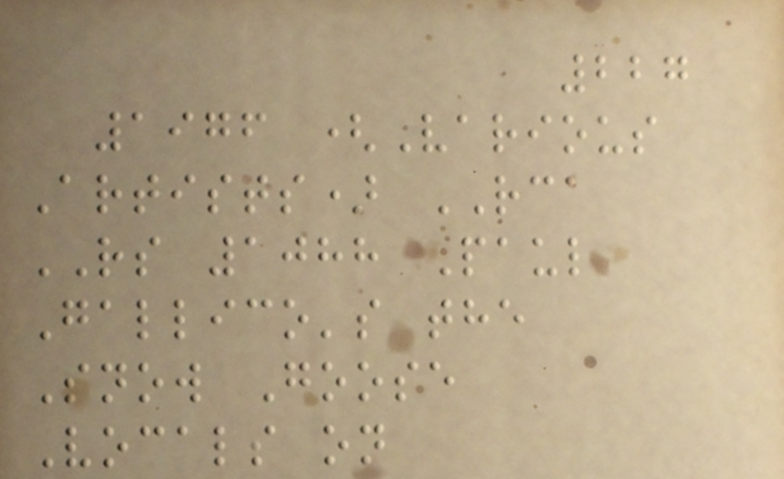227
1976 (Various
Artists) RCA
RS 1088 Paul
Gallico's the
Snow Goose
Vocals on
